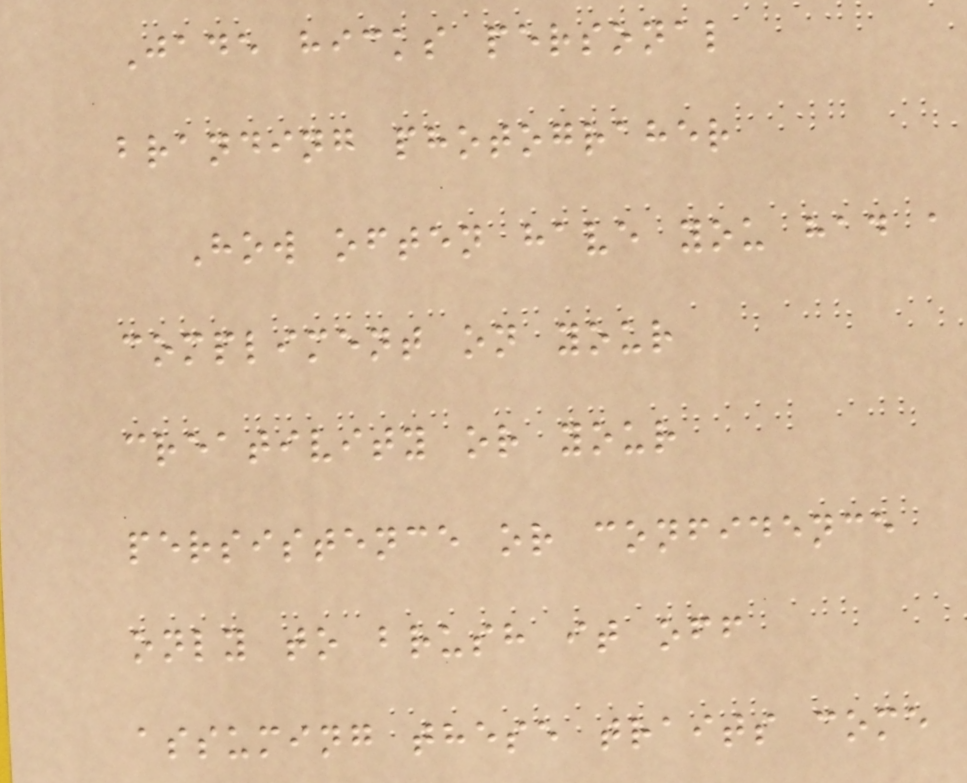Jade hicks personal
branding photograher
How often have you had a
compliment on your
creativity or your
persistence or confidence
only to brush it off
assuming these traits come
